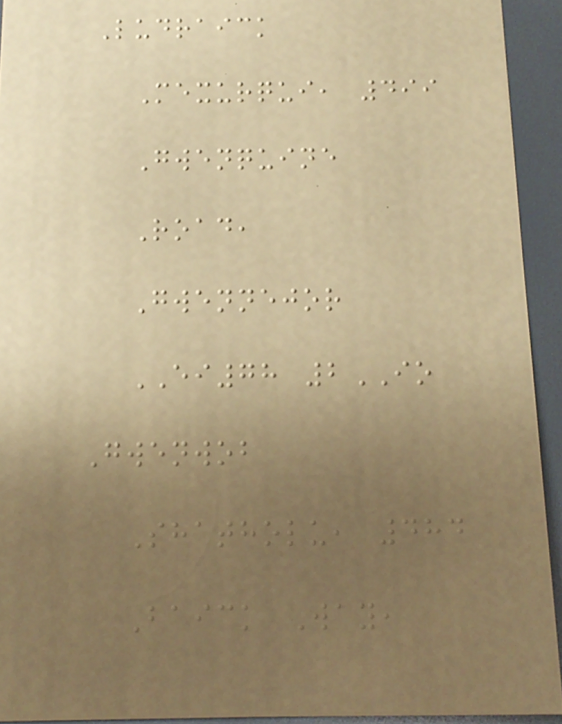Ludraick
Mexurqui, 499
Gwenquine
Road,
Gwennejor
EI78 2IO
Gwenwob
Shatholu, 484
Baick Way,
